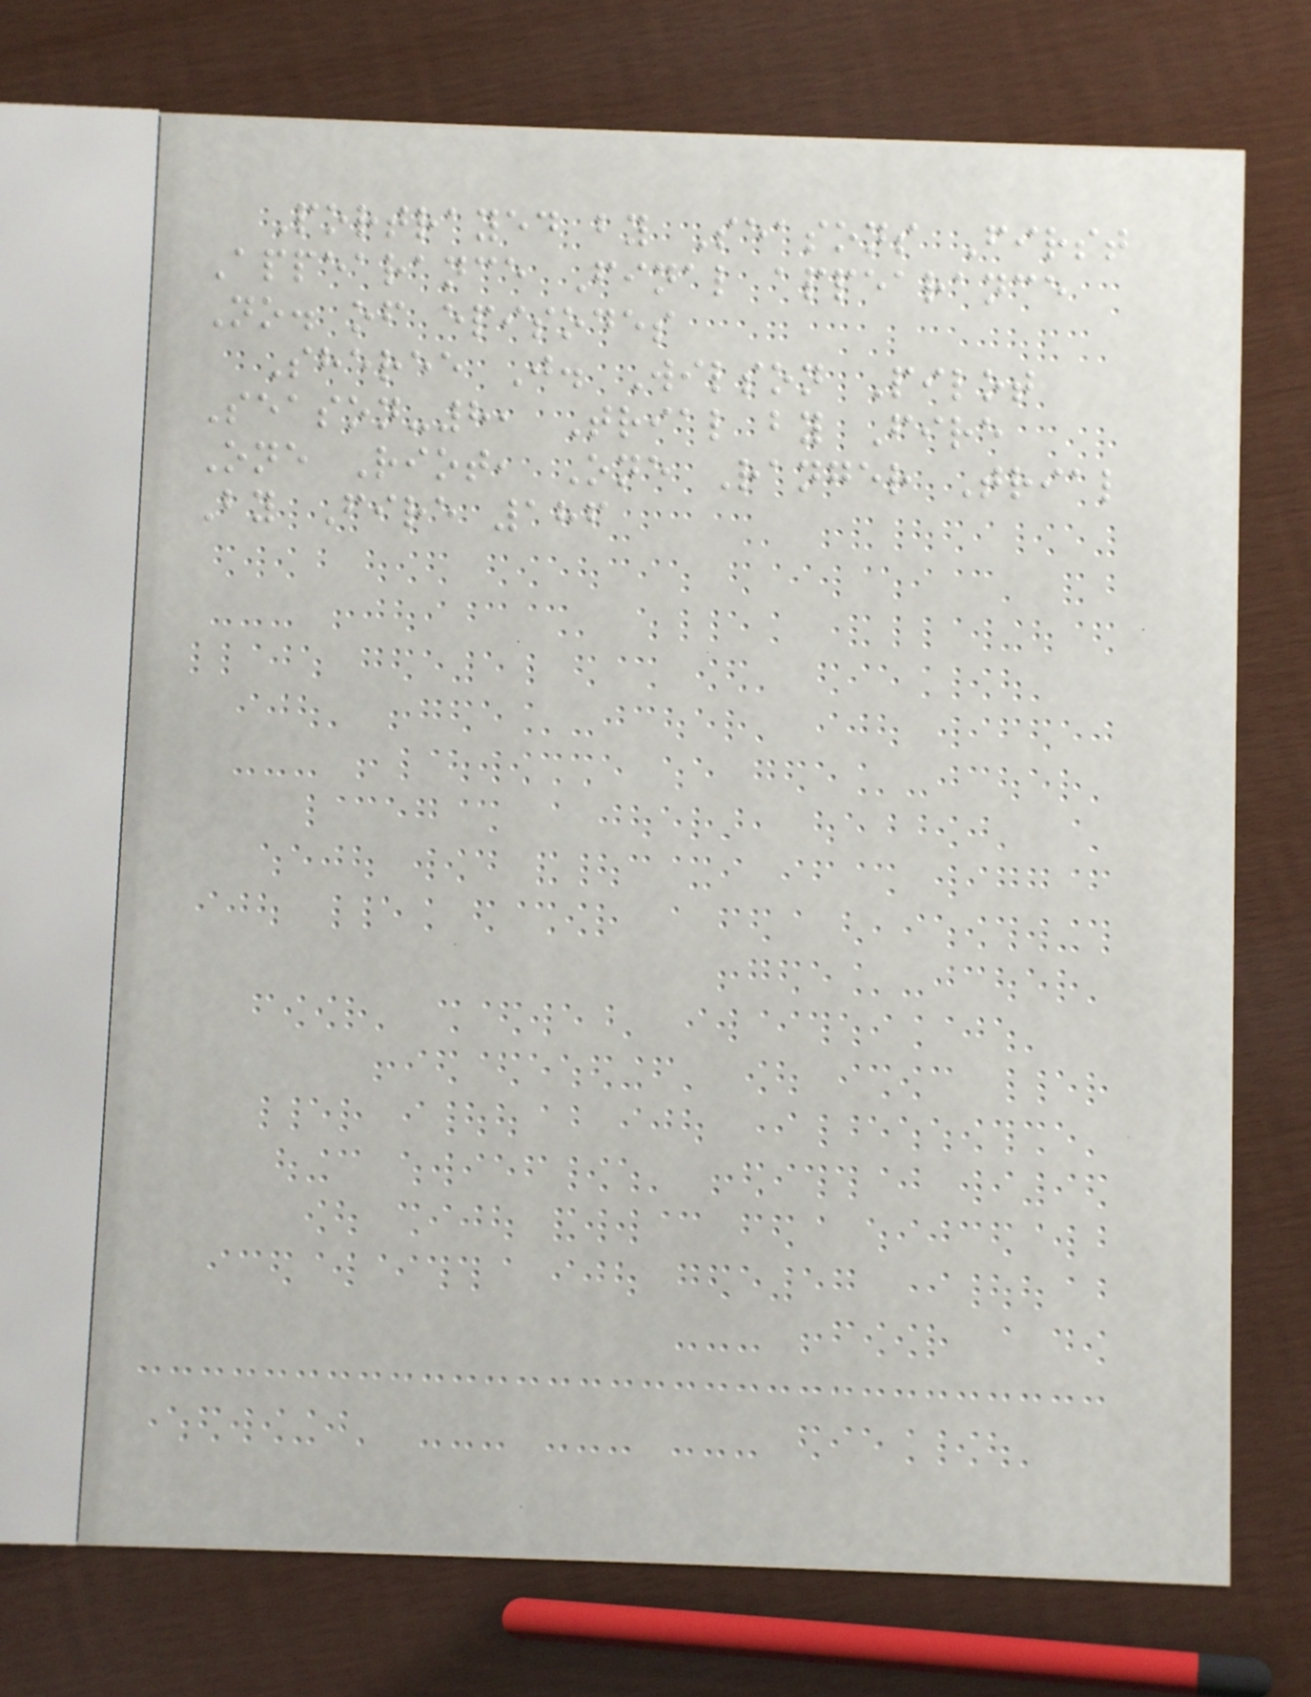Portrayed by Seasons First
Appearance Final appearance
No. of episodes
Sheree J. Wilson Pilot
Season-8, Trial by Fire
One Riot, One Ranger Trial
By Fire 186
